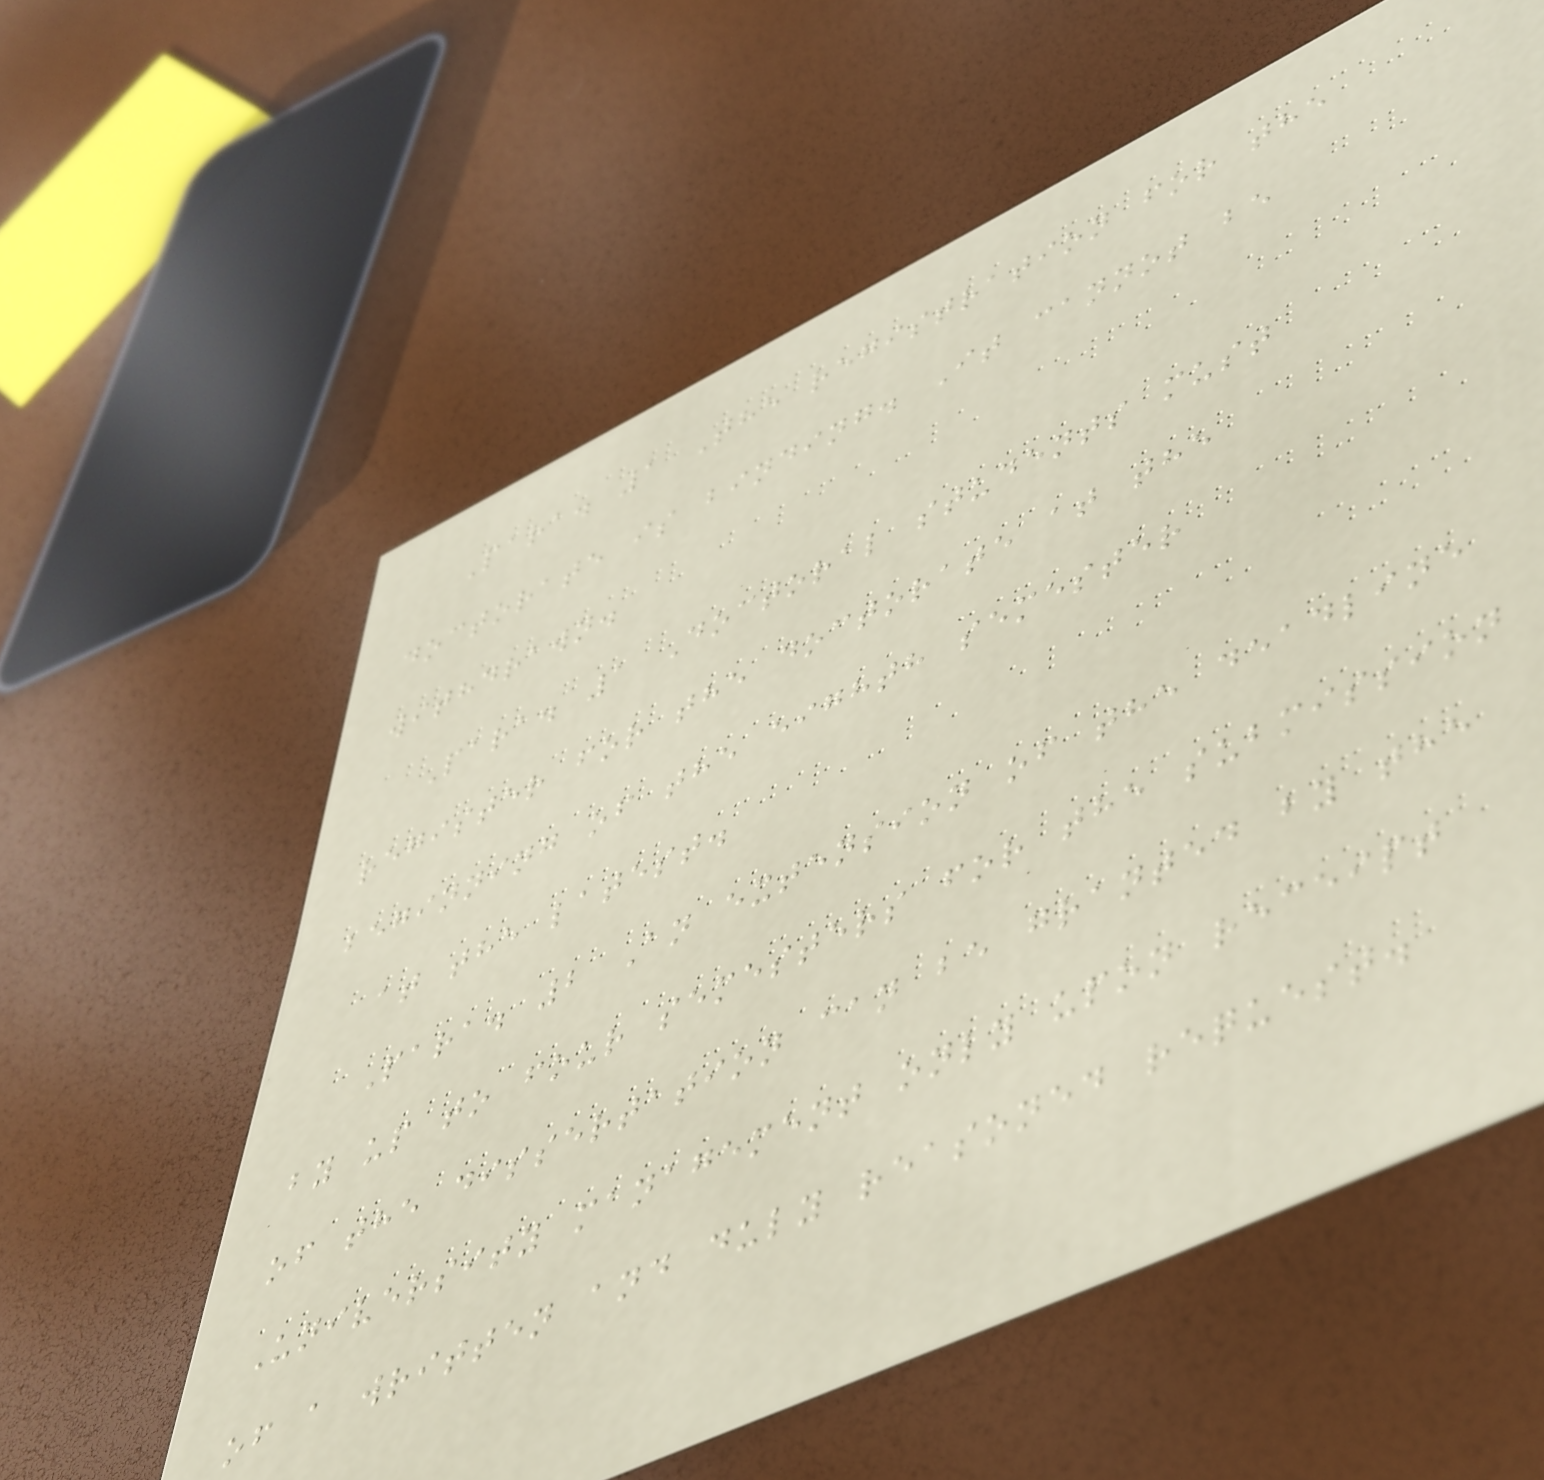Para. 1 The registration for the
doctorate is binding. It cannot be
withdrawn.
Para. 1 Doctoral students must
register for the doctorate at the
beginning of the eighth semester
at the latest.
Para. 2 An extension of the deadline
by up to four semesters for the submission
of the dissertation can be granted by the
University management only upon receipt
of a written and duly reasoned request.
